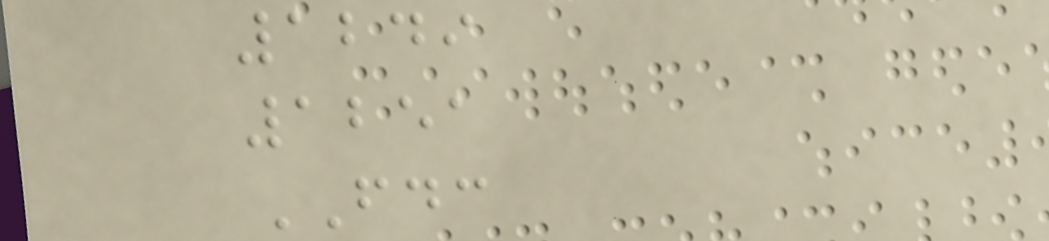1249
1251
FDC
